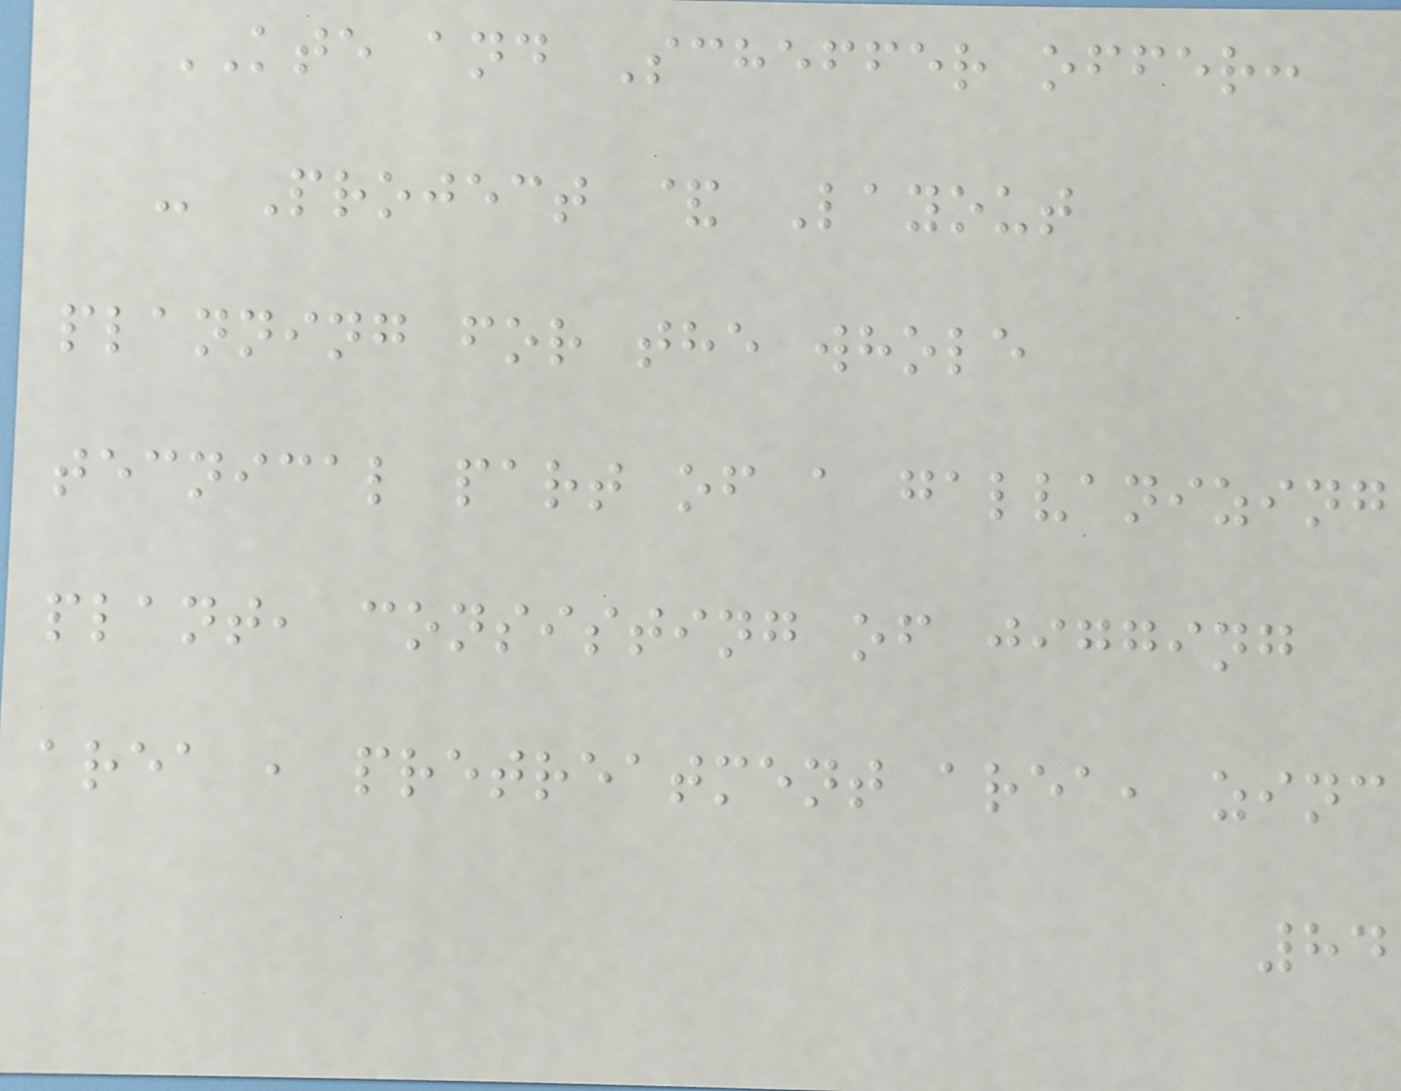KTE and Scheffer offer:
- Project & Layout
planning for the whole
tecnical part of a galvanizing
plant, consisting of jigging
area , pretreatment area, zinc
84
